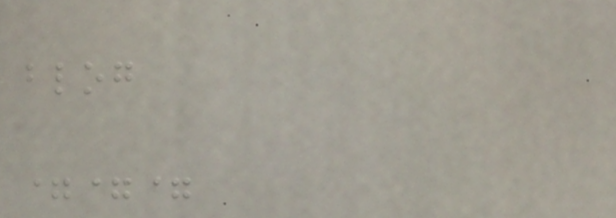blog
===
